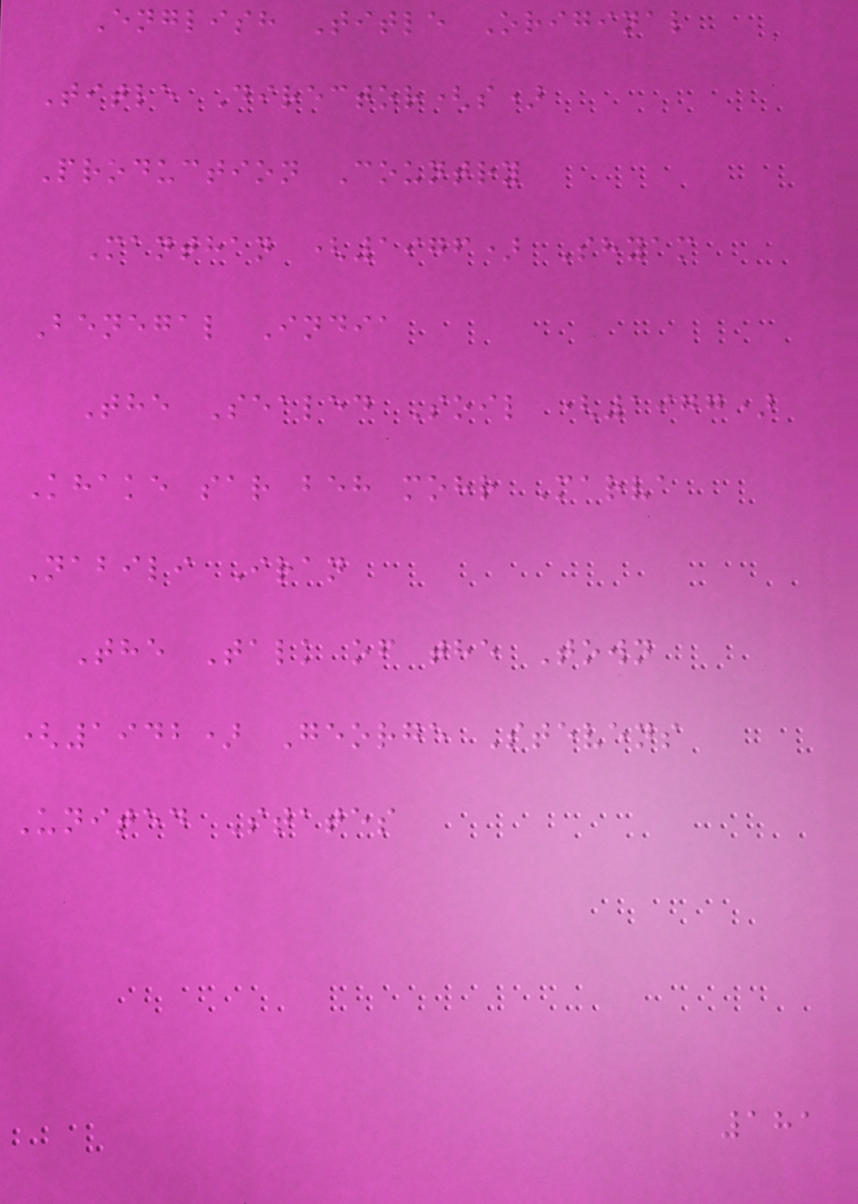English Title Original
Title Director(s)
Production Country
Manthan (1976) Shyam
Benegal India
The Sealed Soil (1977)
Khake sar beh mohr Marva
Nabili Iran
The Talk of the Town
(1942) George Stevens
United States
181
